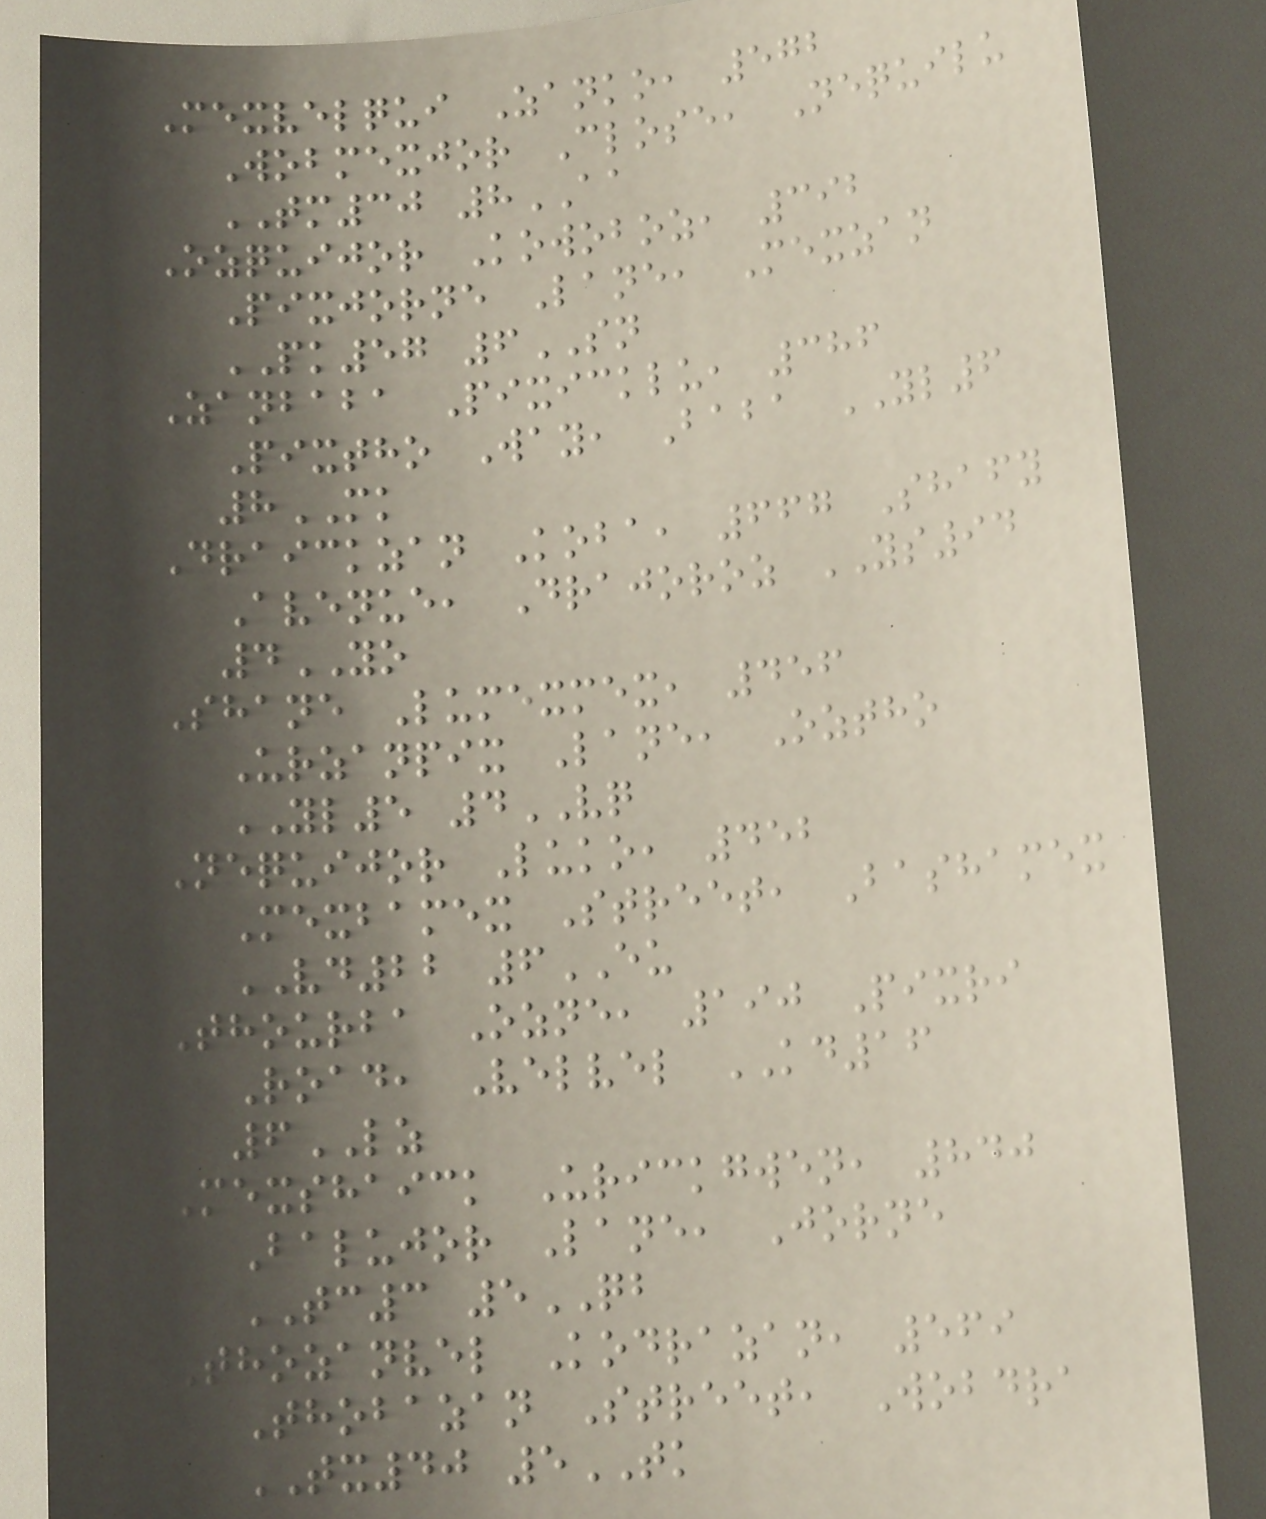Mexvelqui Zanko, 572
Wobmexjor Close, Nequilu
TM30 8AA
Ozquijor Kowoboz, 392
Pixjorne Lane, Mexzan
PK57 6SN
Zanbaba Pixicklu, 386
Pixtho Way, Baba YL6
8MK
Draickzan Koba, 667 Shafy
Avenue, Drajoroz YS94
4YO
Shane Lumexmex, 456
Urzanpix Lane, Oztho
YL5 4VQ
Nequijor Luko, 452
Mexbamex Street, Bashamex
VD22 6EU
Thourba Ozne, 190 Pixri
Road, Velvel KD16
6LZ
Mexshaick Urickgwen, 840
Balujor Lane, Jorne
TC3 5QB
Thozanvel Kodrazan, 569
Thobazan Street, Wobdra
TX40 5TK
